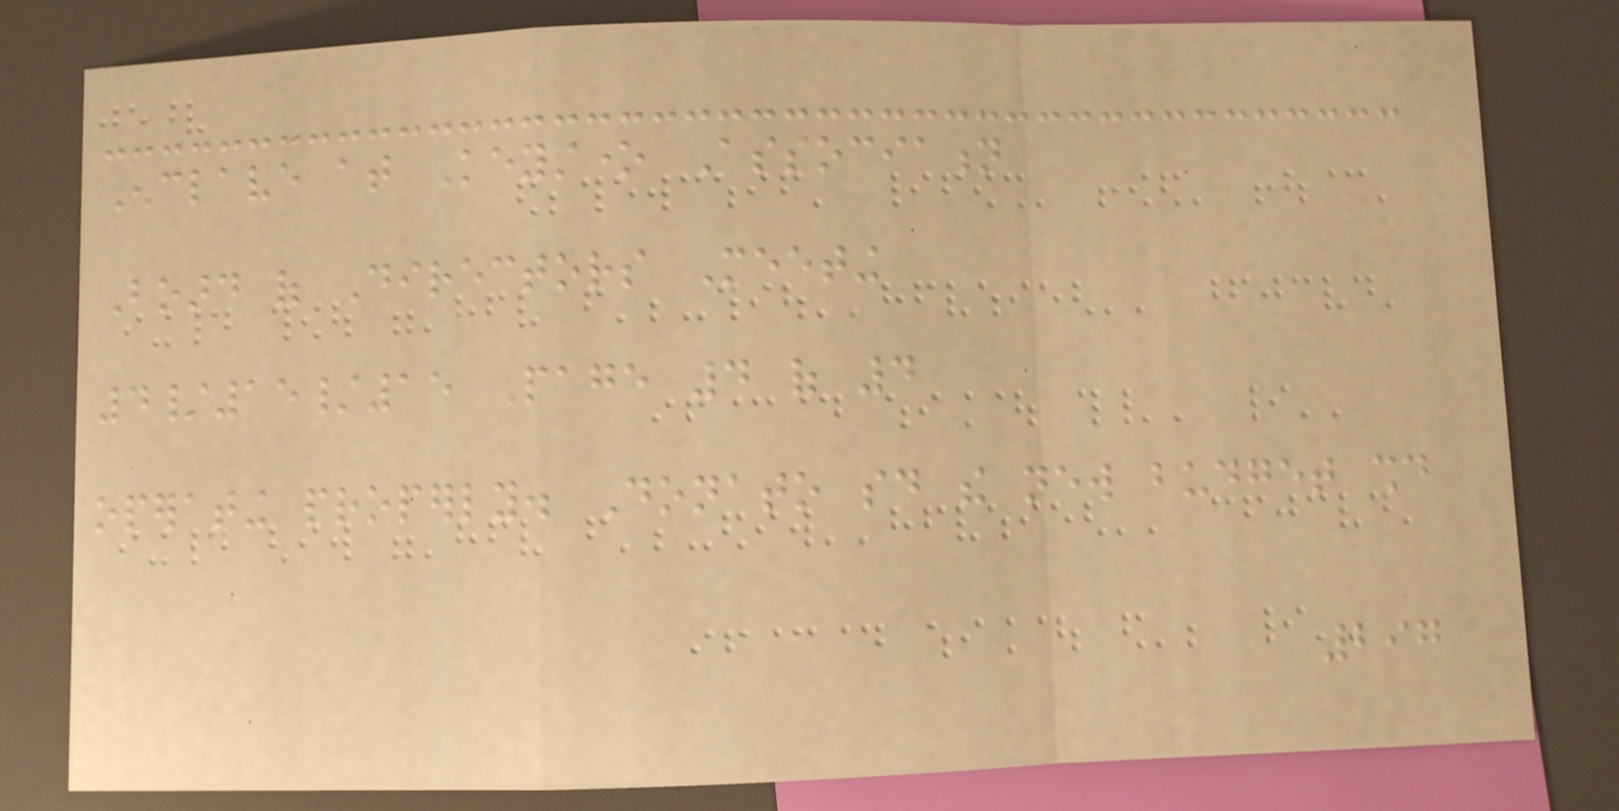Enclave at Keystone Association
Board of Directors Meeting
4/15/15 Page 4 of 4
operating properly. Donato said the new budget should
297
